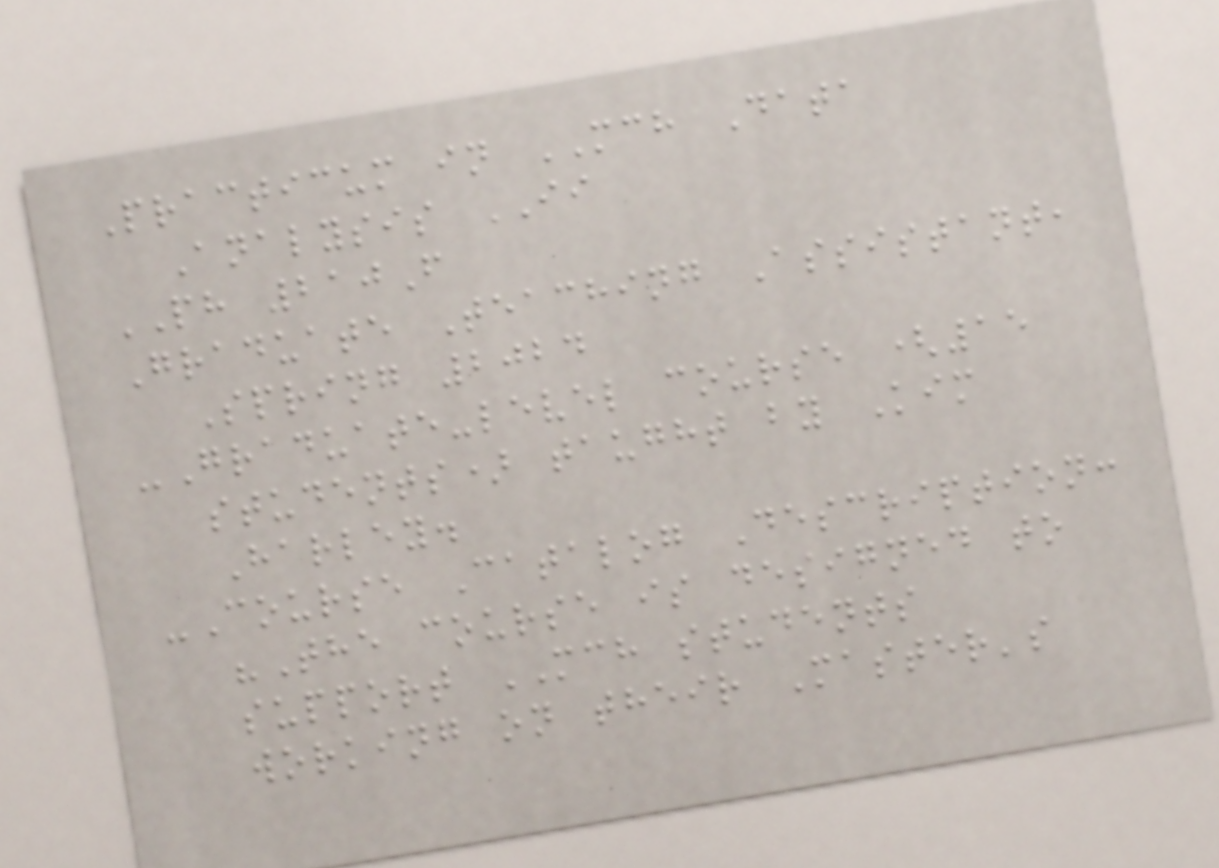Practicum in MCH Data
Analysis II
PH 210F
Graduate Teaching Assistant,
Spring 2024
-Graduate-level course (15
students) taught by Kim
Harley.
-Course Catalog Description:
"The course is designed to
support MCH students
working on their Master's
